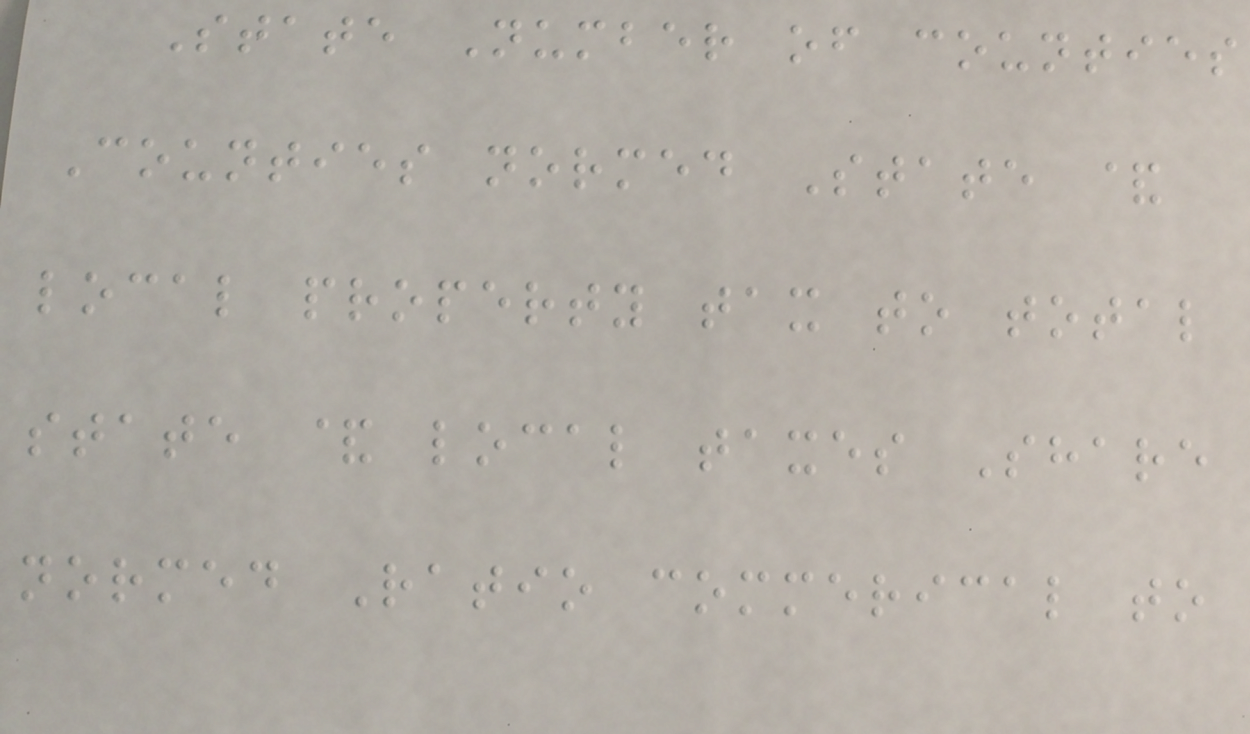State Number of counties
Counties normed State &
local property tax to total
state & local taxes Share
normed Ratio commerical to
